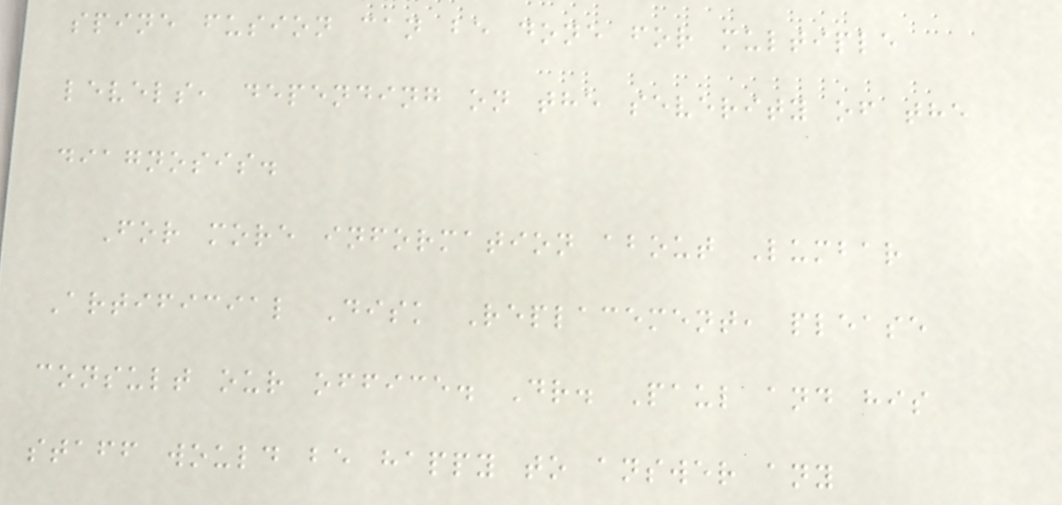spine fusion can be done for multiple
levels, depending on the severity of the
diagnosis.
For more information about Lumbar
Artificial Disk Replacement, please
consult our office. Dr. Paul and his
staff would be happy to answer any
